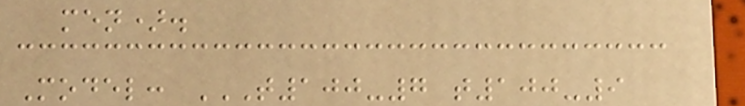men).
Model: T100-7 T100-9
